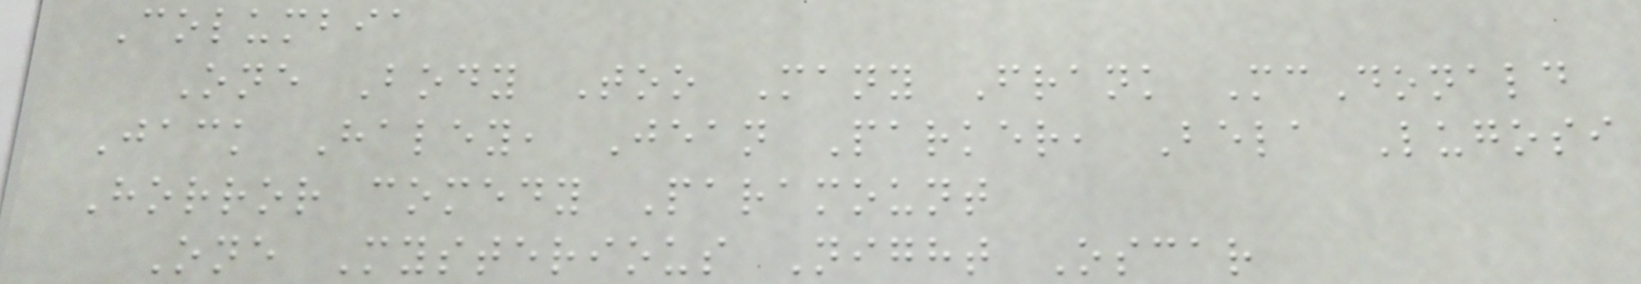Columbia
One Body Too Many Frank McDonald
Jack Haley, Jean Parker, Bela Lugosi
Horror comedy Paramount
One Mysterious Night Oscar
